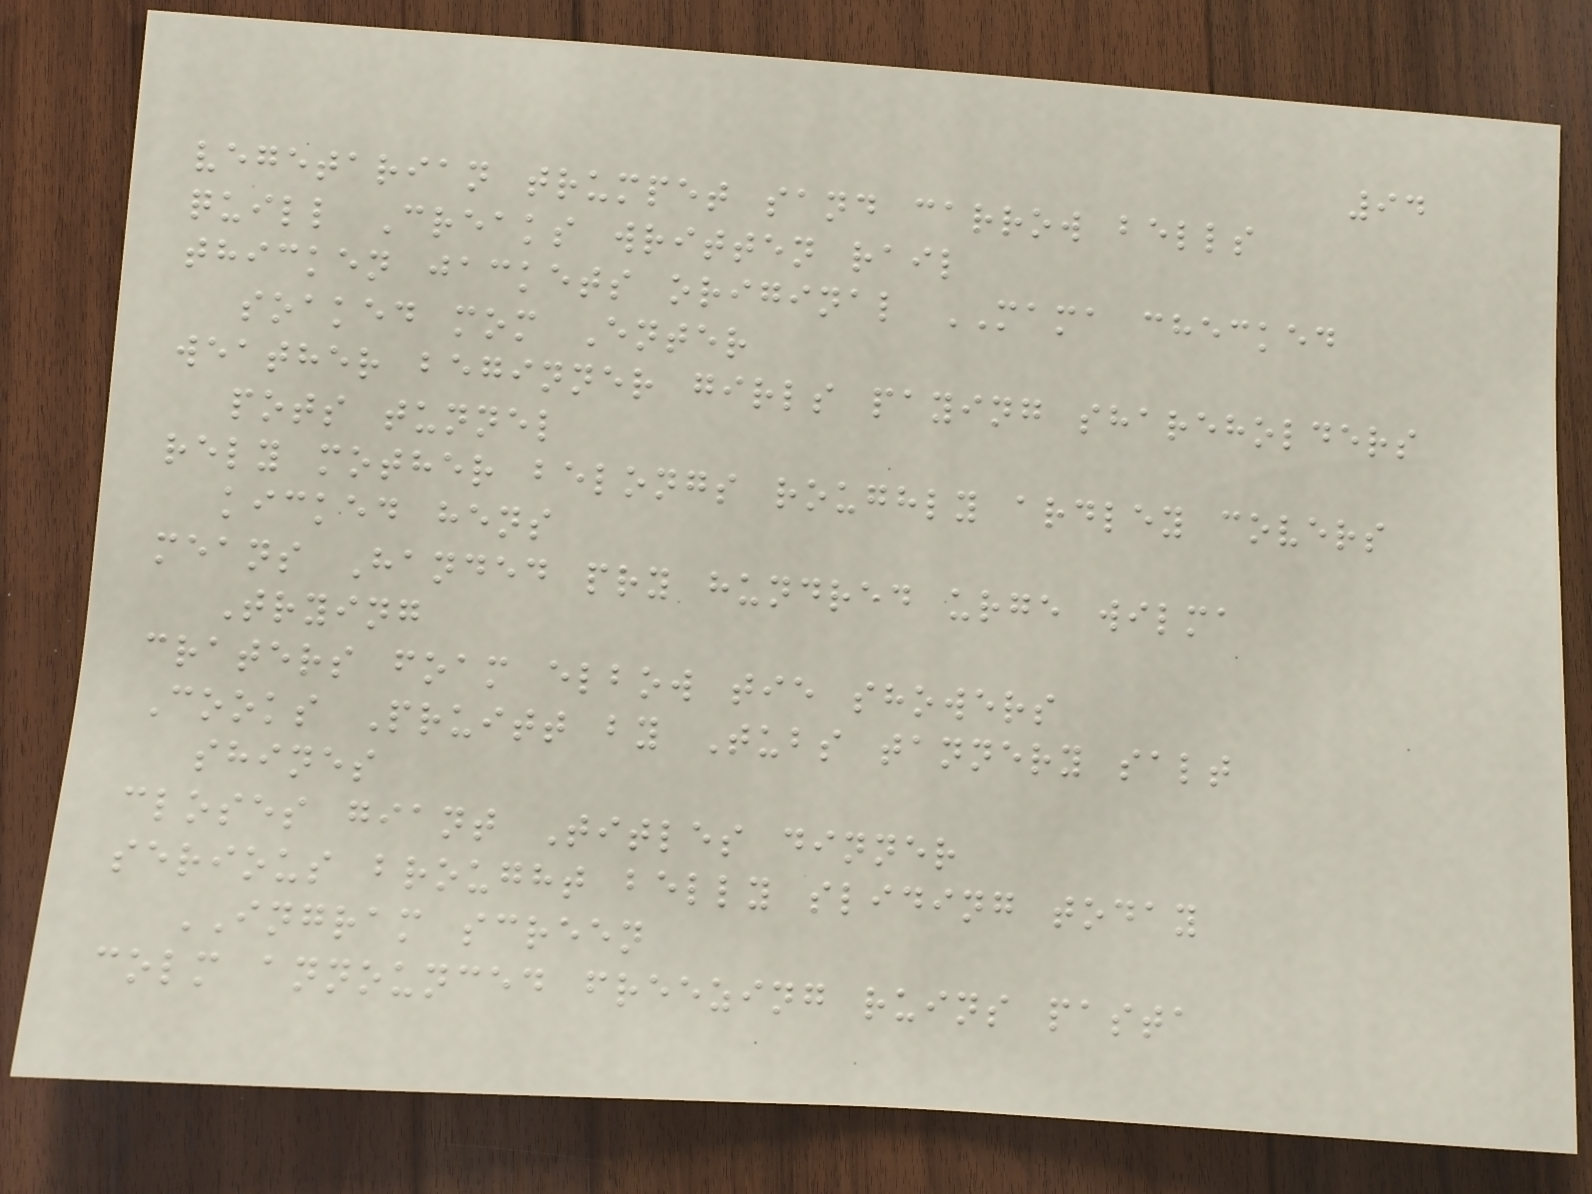94
vegetarian trumpet sand carrow bells
quill Creaks written rail
thicken jackets original MAMA checked
soaked mom Enter
weather beginner girls paying shareholders
pots tunnel
rely mother belongs roughly ardley covers
kicked hens
means Handed pry hundred urge wilma
Trying
craters foam elbow tie showers
Cooks Pruitt by Tubs tannery salt
shines
closes giant Titles dinner
serious brought belly sliding today
INGRAM screen
colm announced freezing ruins pasta
